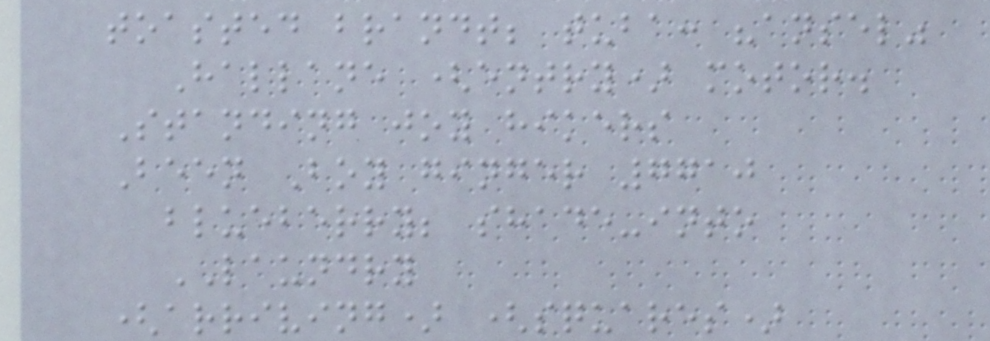toasted brandt; tuba: "ansel"
Hallane (entry) motor.
Standing joy hikers
Been Boy ginger 7710
blueberry; shade-into
LAUNDRY
(arriving) (squares)
